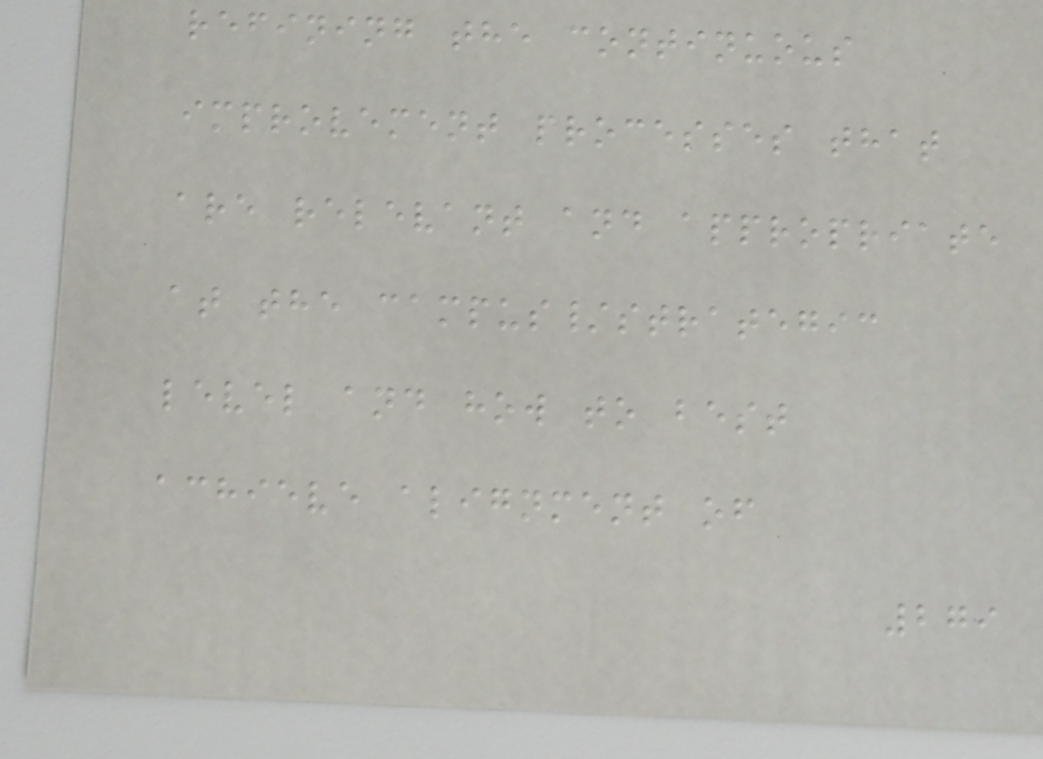refining the continuous
improvement processes that
are relevant and appropriate
at the campus/strategic
level and how to best
achieve alignment of
279
